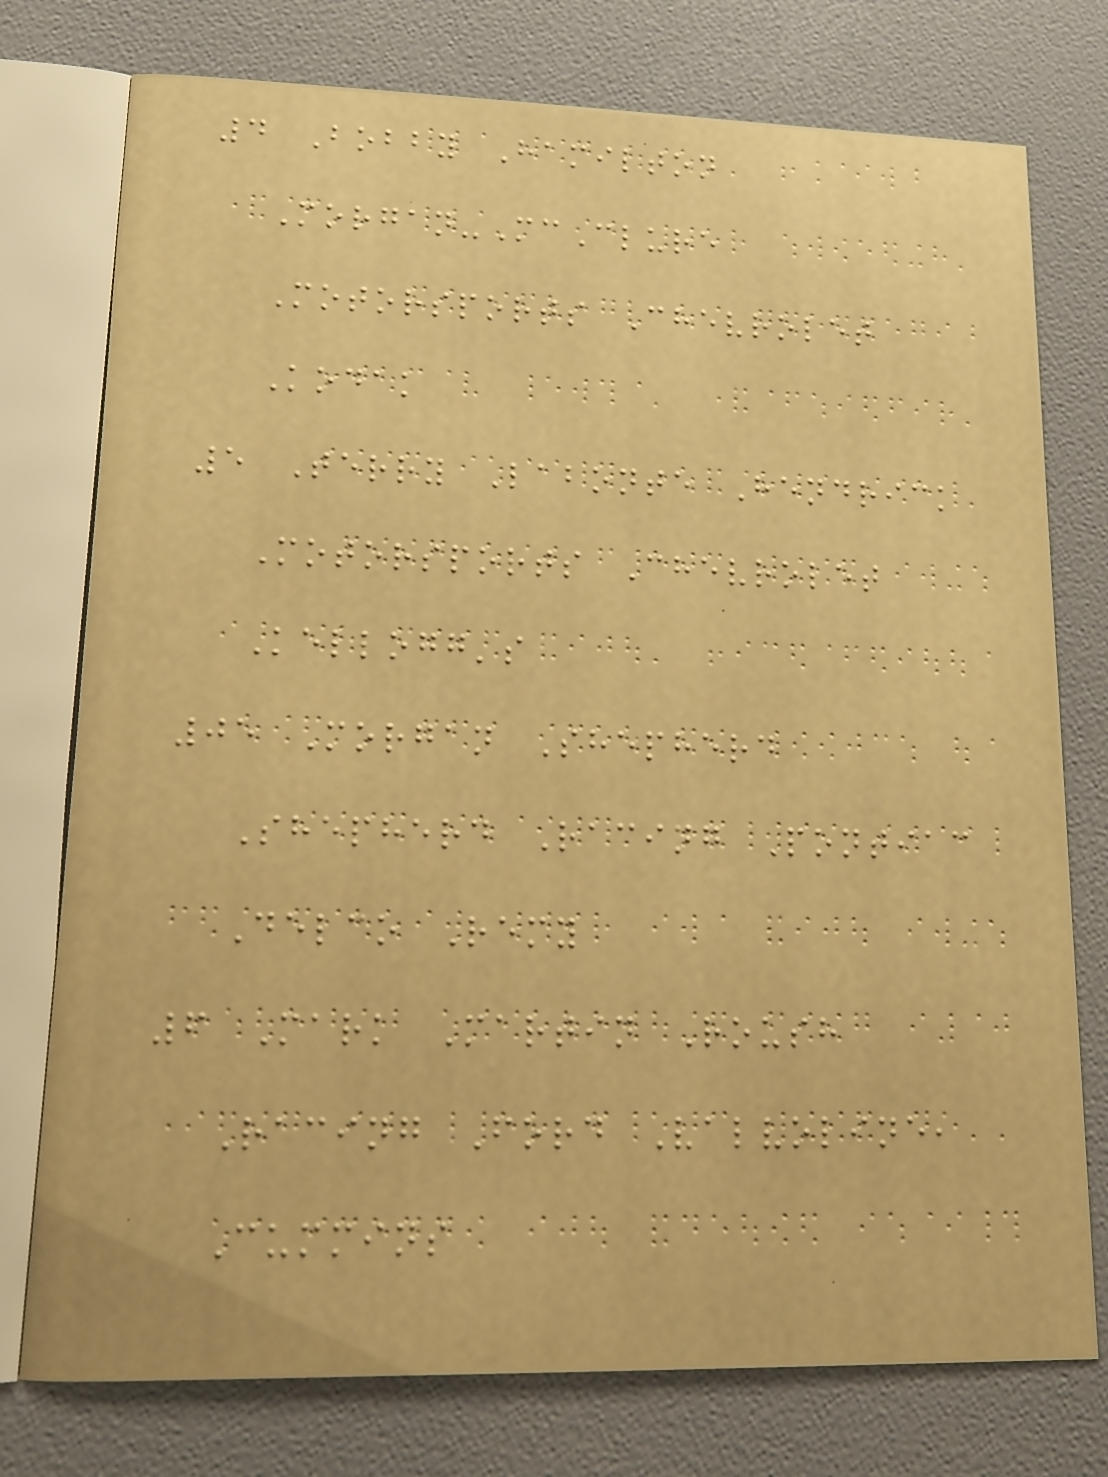4 Bobby Hamilton
Morgan-McClure
Motorsports Chevrolet
Kodak
5 Terry Labonte Hendrick
Motorsports Chevrolet
Kellogg's
05 Morgan Shepherd
Shepherd Racing Pontiac
Delco Remy
6 Mark Martin Roush
Racing Ford Valvoline,
Cummins
